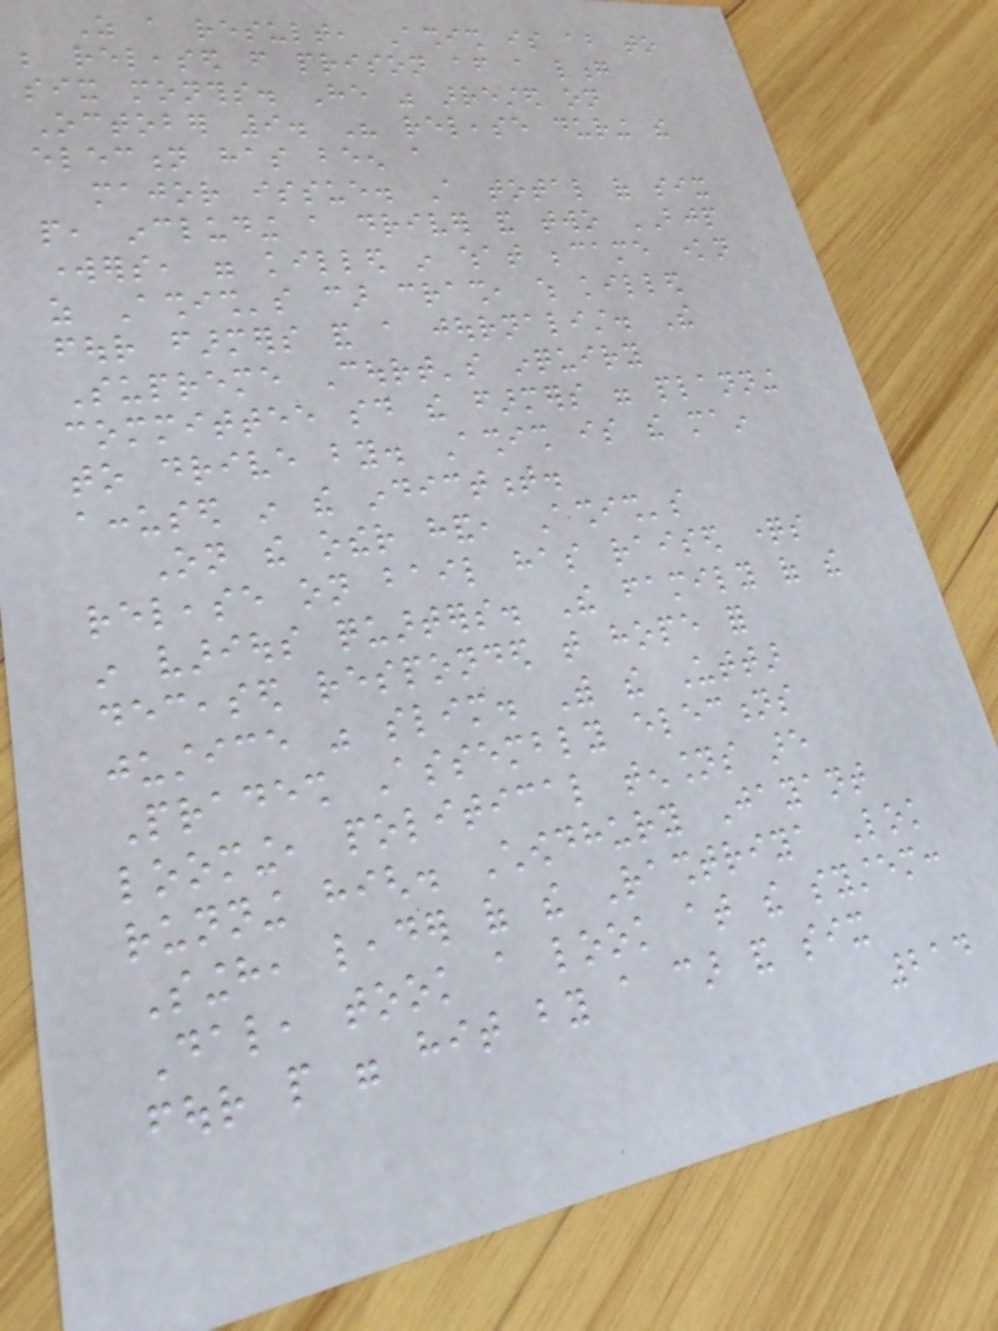As a result, Ashish is about to
be released from prison after a long
six months. He was arrested on
October 9. His release during the
election has been a
major issue. A total of six
people, including a driver and two BJP
workers, were killed in what became known
as Ashish's car crash, which killed
four farmers and a journalist. The
Supreme Court's inquiry
committee said the farmers were planning
to drive by. Ashish is the main
accused in the indictment.
On the other hand, Ashish's
release on bail has raised questions
in various quarters. The family of the
deceased responded that hope for
justice was slim. With the Uttar
Pradesh Assembly elections
looming, political tensions are
running high. Chowdhury Jayant
Singh, leader of the Rashtriya Lok
Dal, took a look at the system:
four people were hit by a car and six
214
